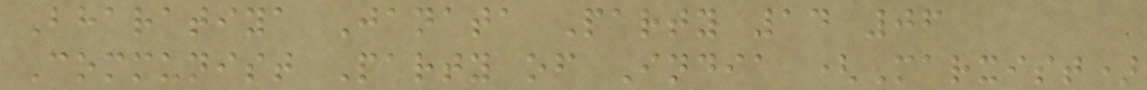Bharatiya Janata Party 14 06
Communist Party of India (Marxist)
